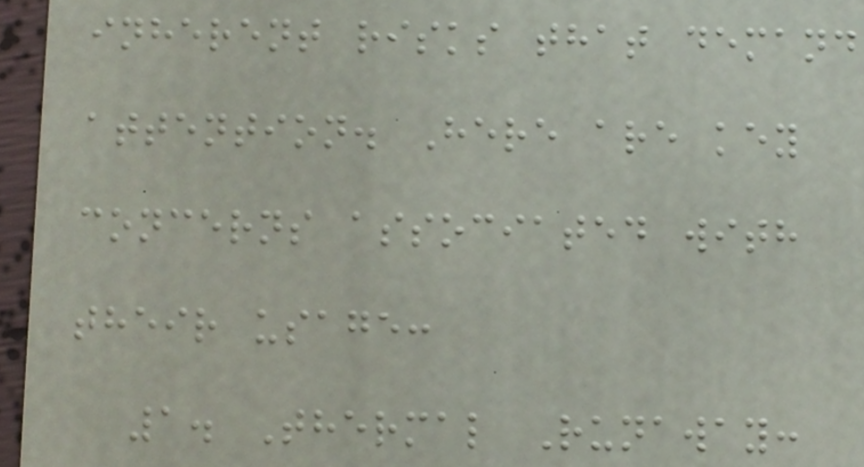inherent risks that demand
attention. Here are key
concerns associated with
their usage:
1. Thermal Runaway:
